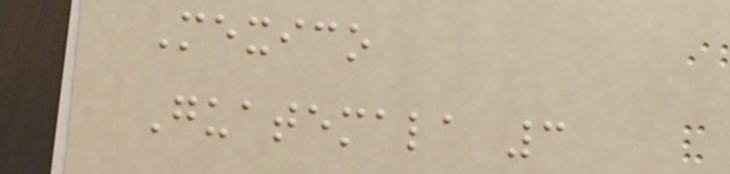Mexico
Guatemala 3
